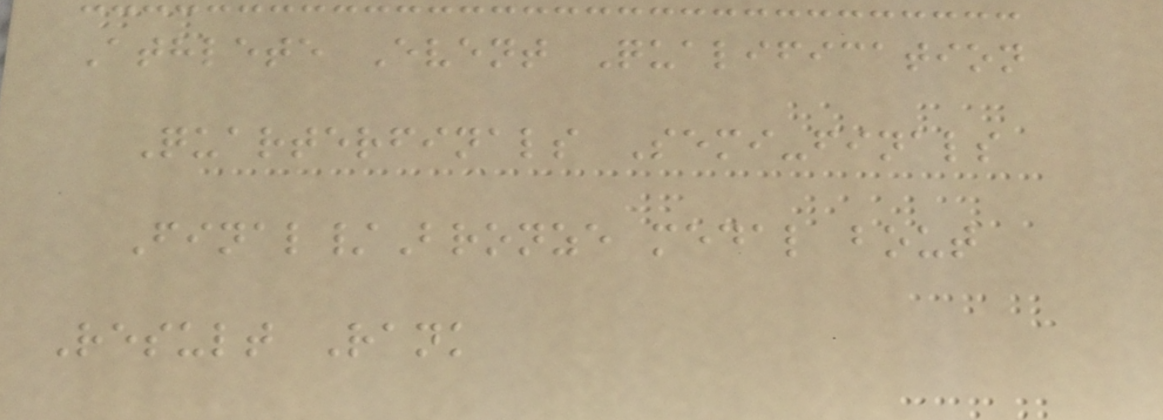Athlete Event Qualification
Quarterfinals Semi-finals
Final/Bronze medal bout
Result Rank
